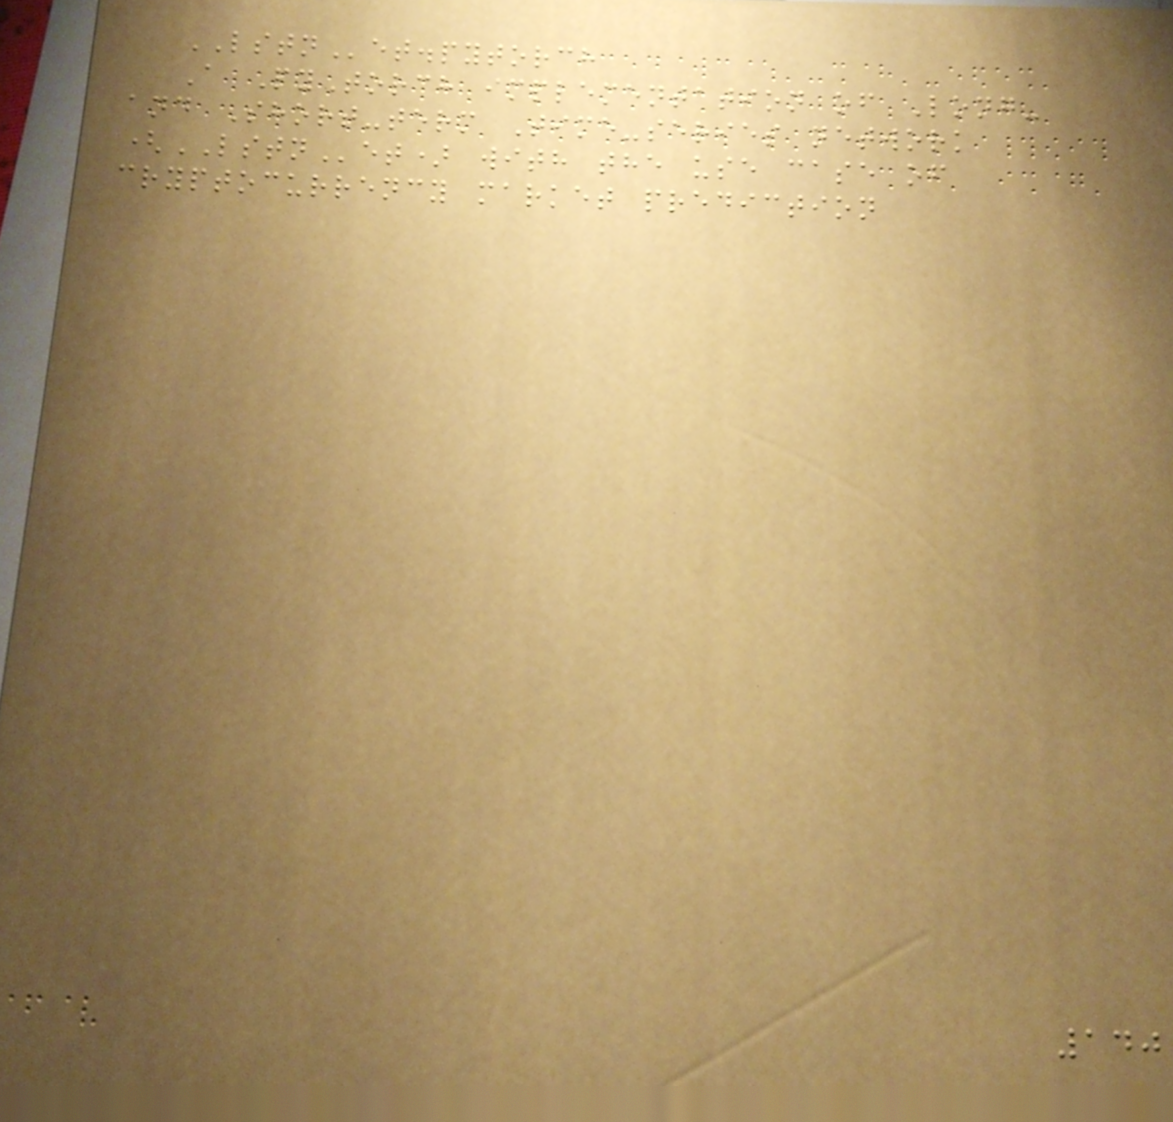LSTNet.pytorch
A PyTorch implementation of Long-
and Short-term Time-series network
(LSTNet) with the use case of
cryptocurrency market prediction
140
